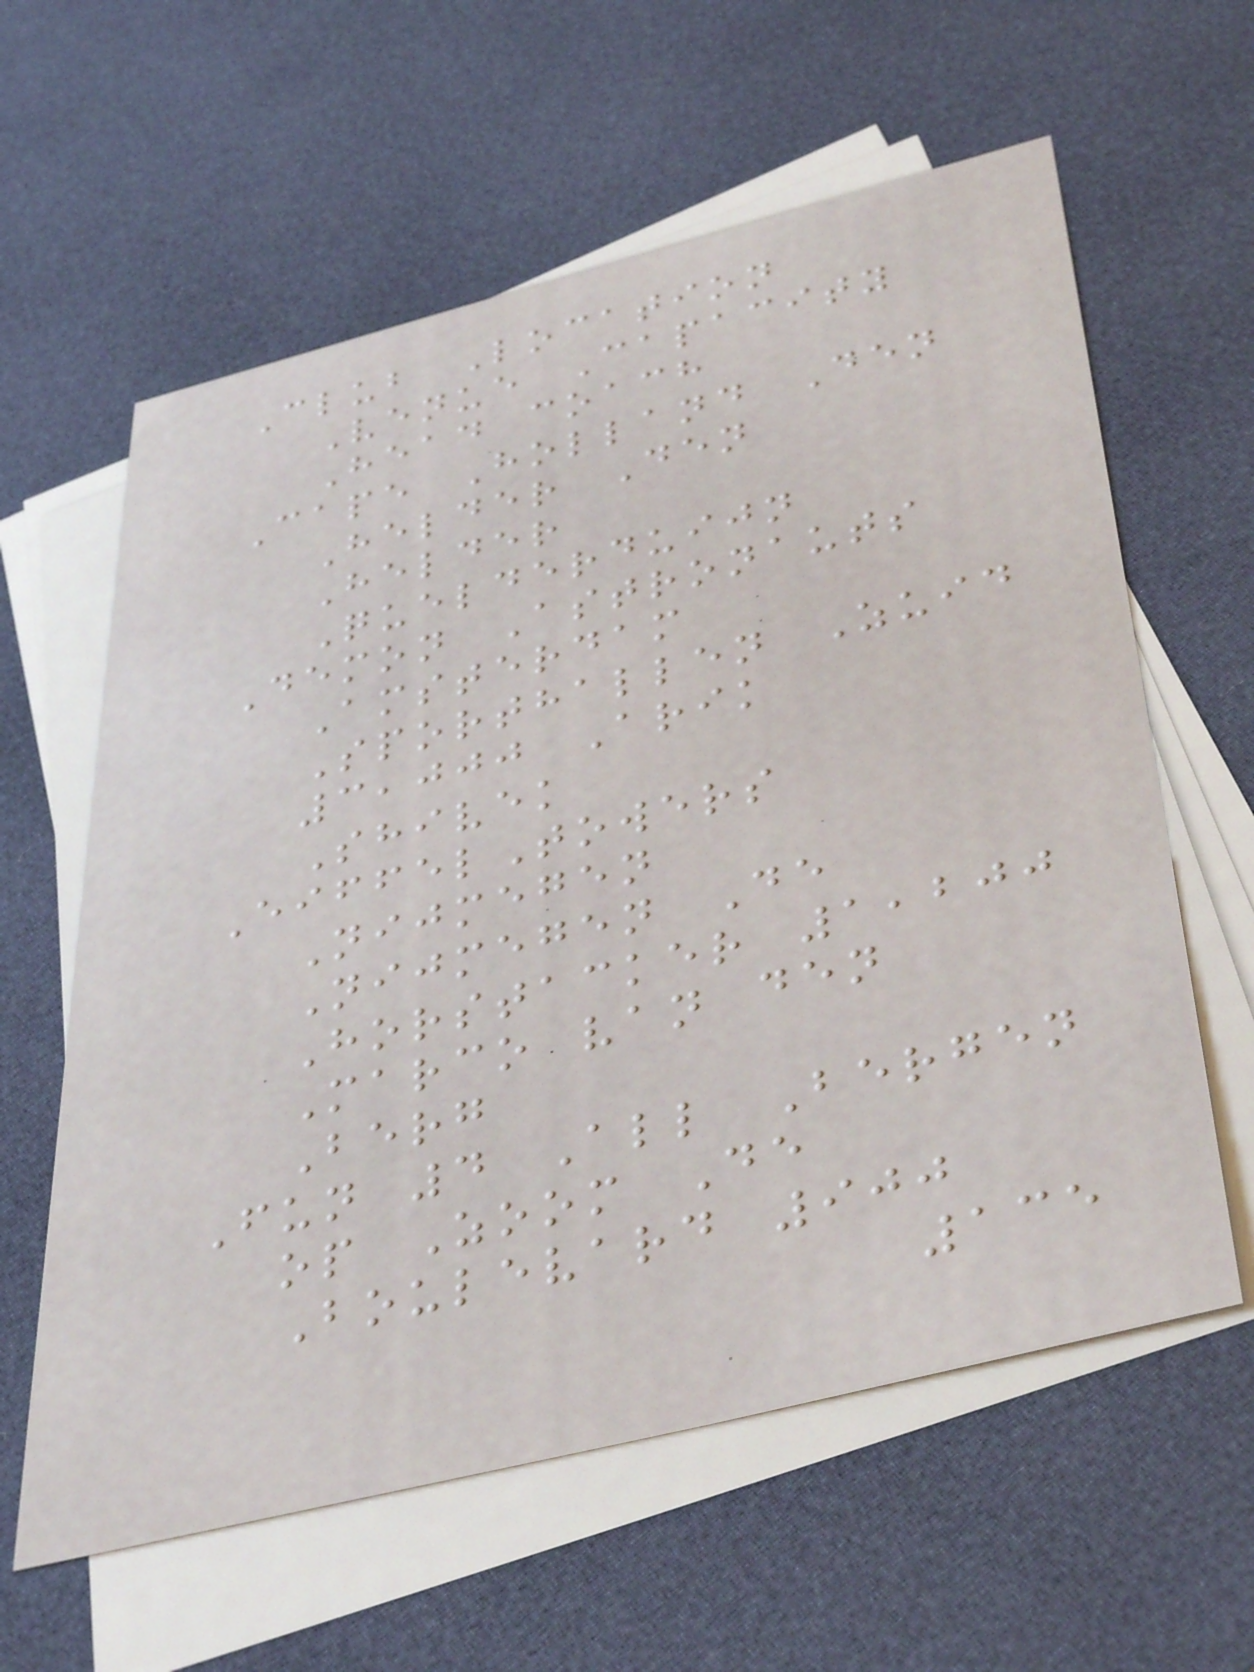Club Location
Venue Capacity
Head coach
Cape Holland Den
Helder Den
Helder
Quelderduijn
Demon Astronauts
Amsterdam
Sporthallen Zuid
3,000 Arik
Shivek
EiffelTowers
Nijmegen
Nijmegen De
Horstacker 1,200
Marco van den
Berg
Fun 4 All Bergen
op Zoom De
Boulevard 900
135
